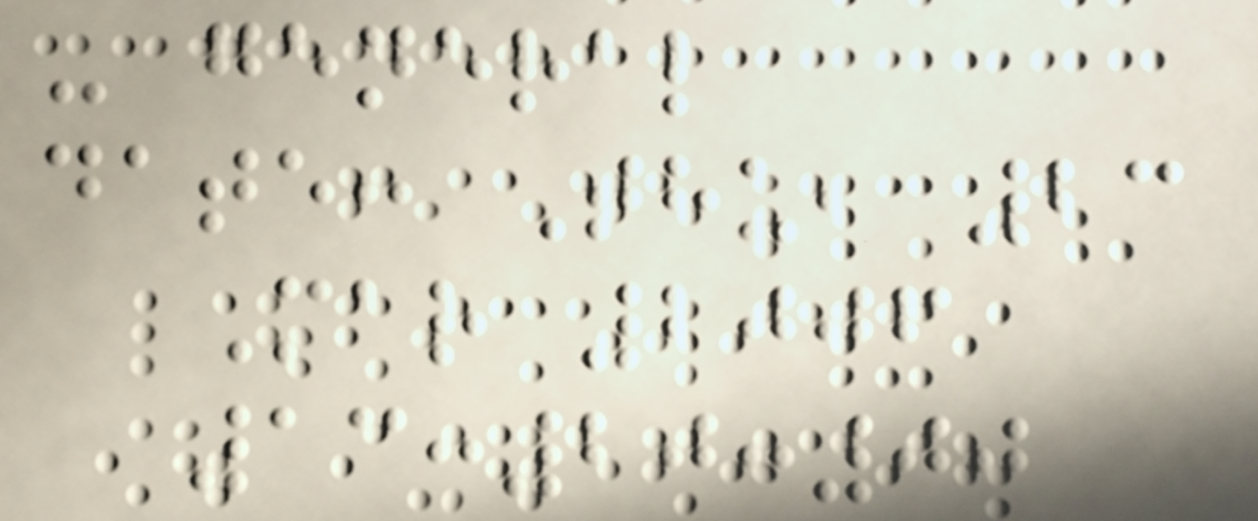- general
date: Thu, 23
Mar 2006
13:20:00
